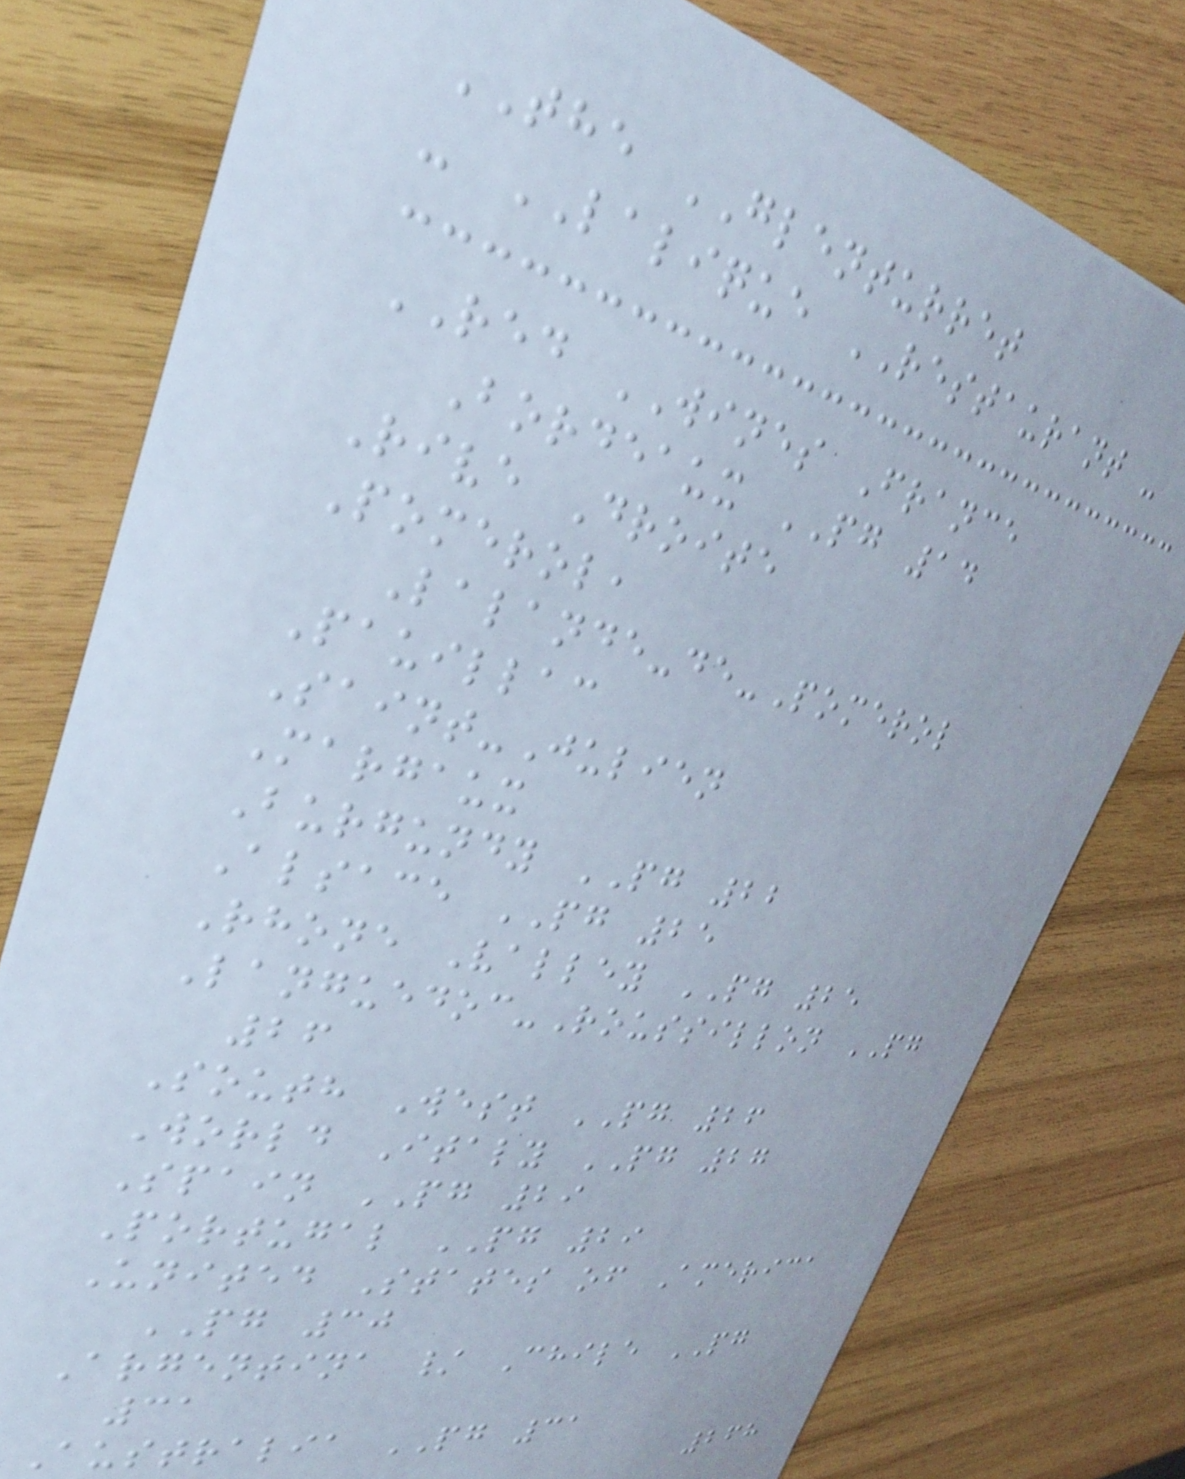THE GLENTURRET
- LALIQUE RESTAURANT -
RED WINES France
Bordeaux PG 14
Rive Droite
Pomerol,
Lalande-de-Pomerol
Pauillac
Saint-Julien
Margaux
Burgundy PG 22
Alsace PG 25
Rhone Valley PG 25
Languedoc-Roussillon PG
26
South West PG 26
World Italy PG 27
Spain PG 29
Portugal PG 29
United States of America
PG 30
Argentina / Chile PG
31
Australia PG 31
268
